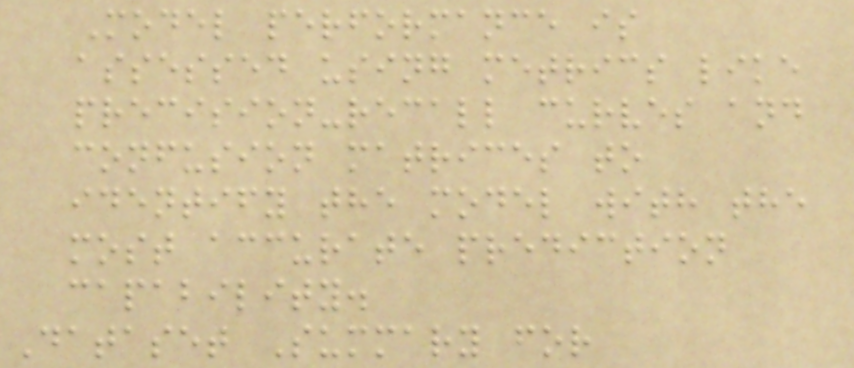Model performance is
assessed using metrics like
precision-recall curves and
confusion matrices to
identify the model with the
most accurate prediction
capability.
Dataset Summary for
